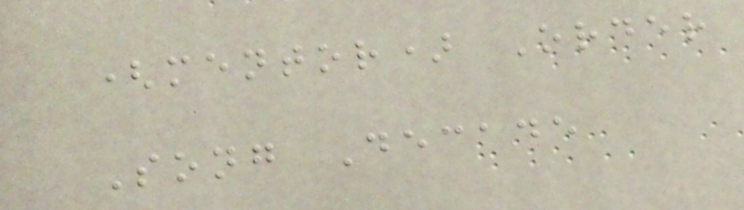(mentor) Order
Song Decade
